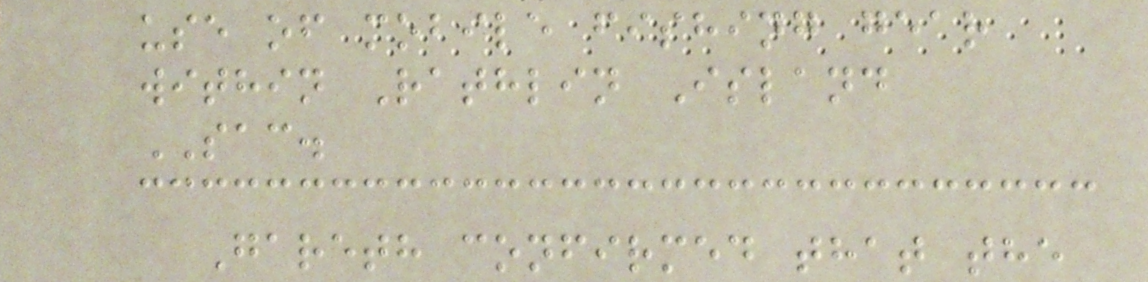use of mobile fishing gear
within Rathlin Island
SAC.
Gareth confirmed that the
